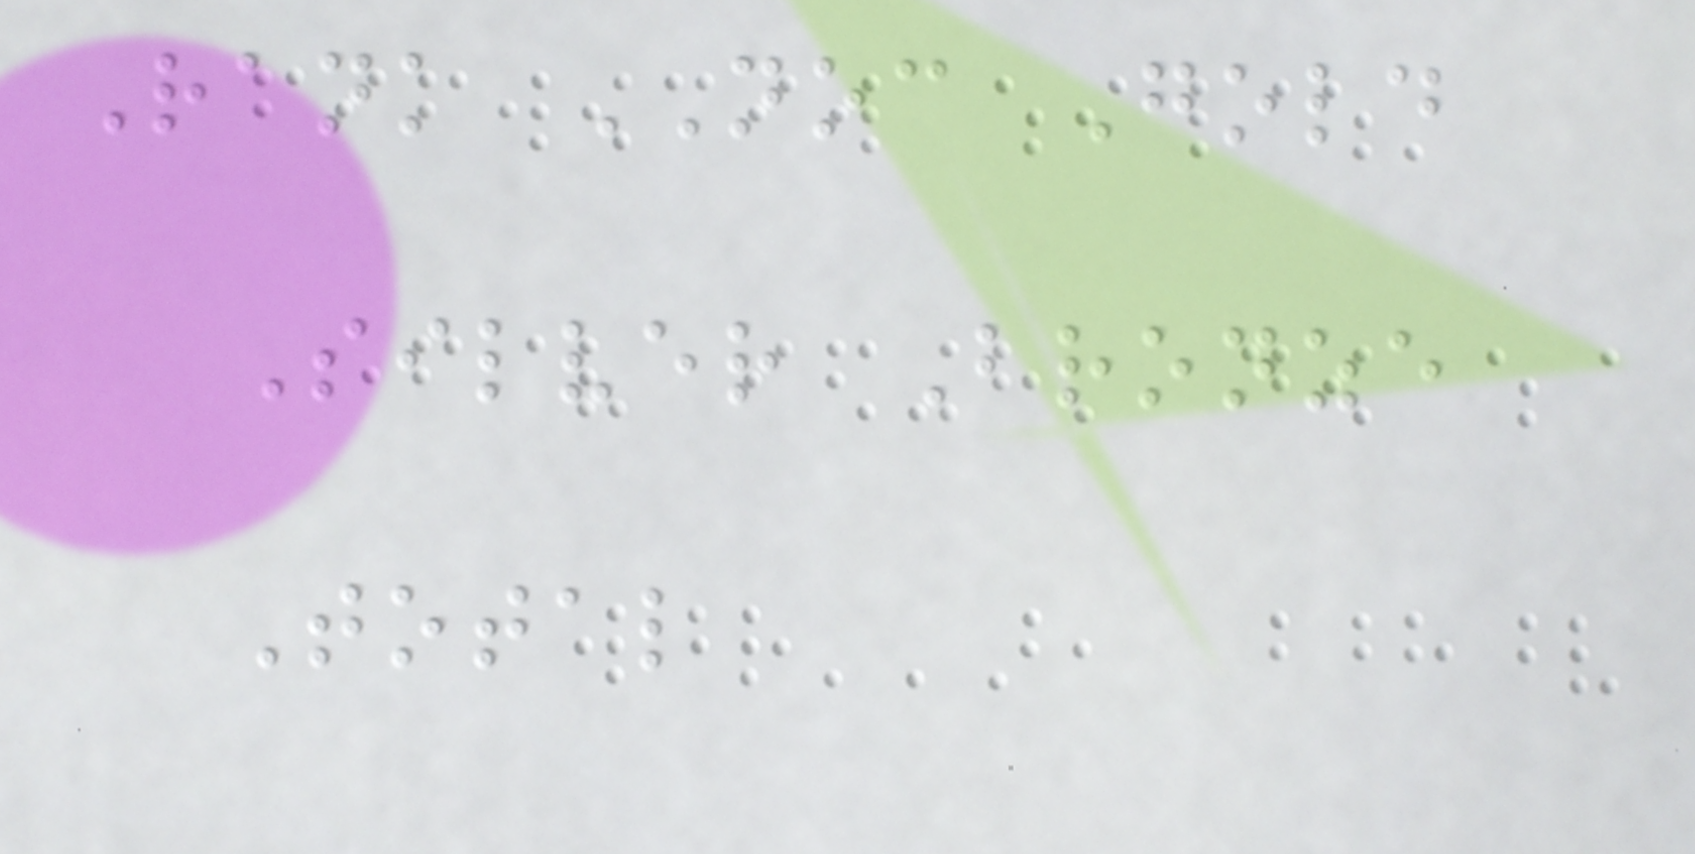Rank NOC Gold
Silver Bronze
Total
